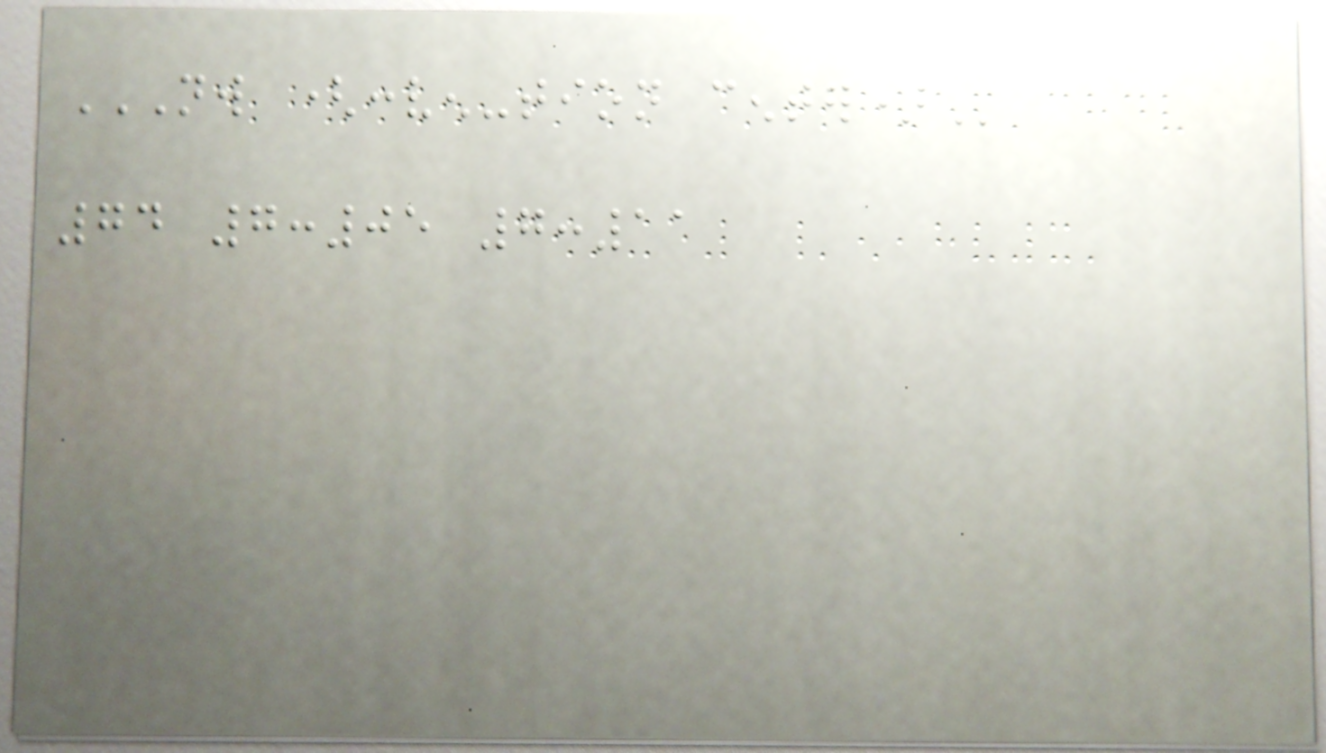NW (CONVEN-TION CENTER)
74 7:05 7:11
